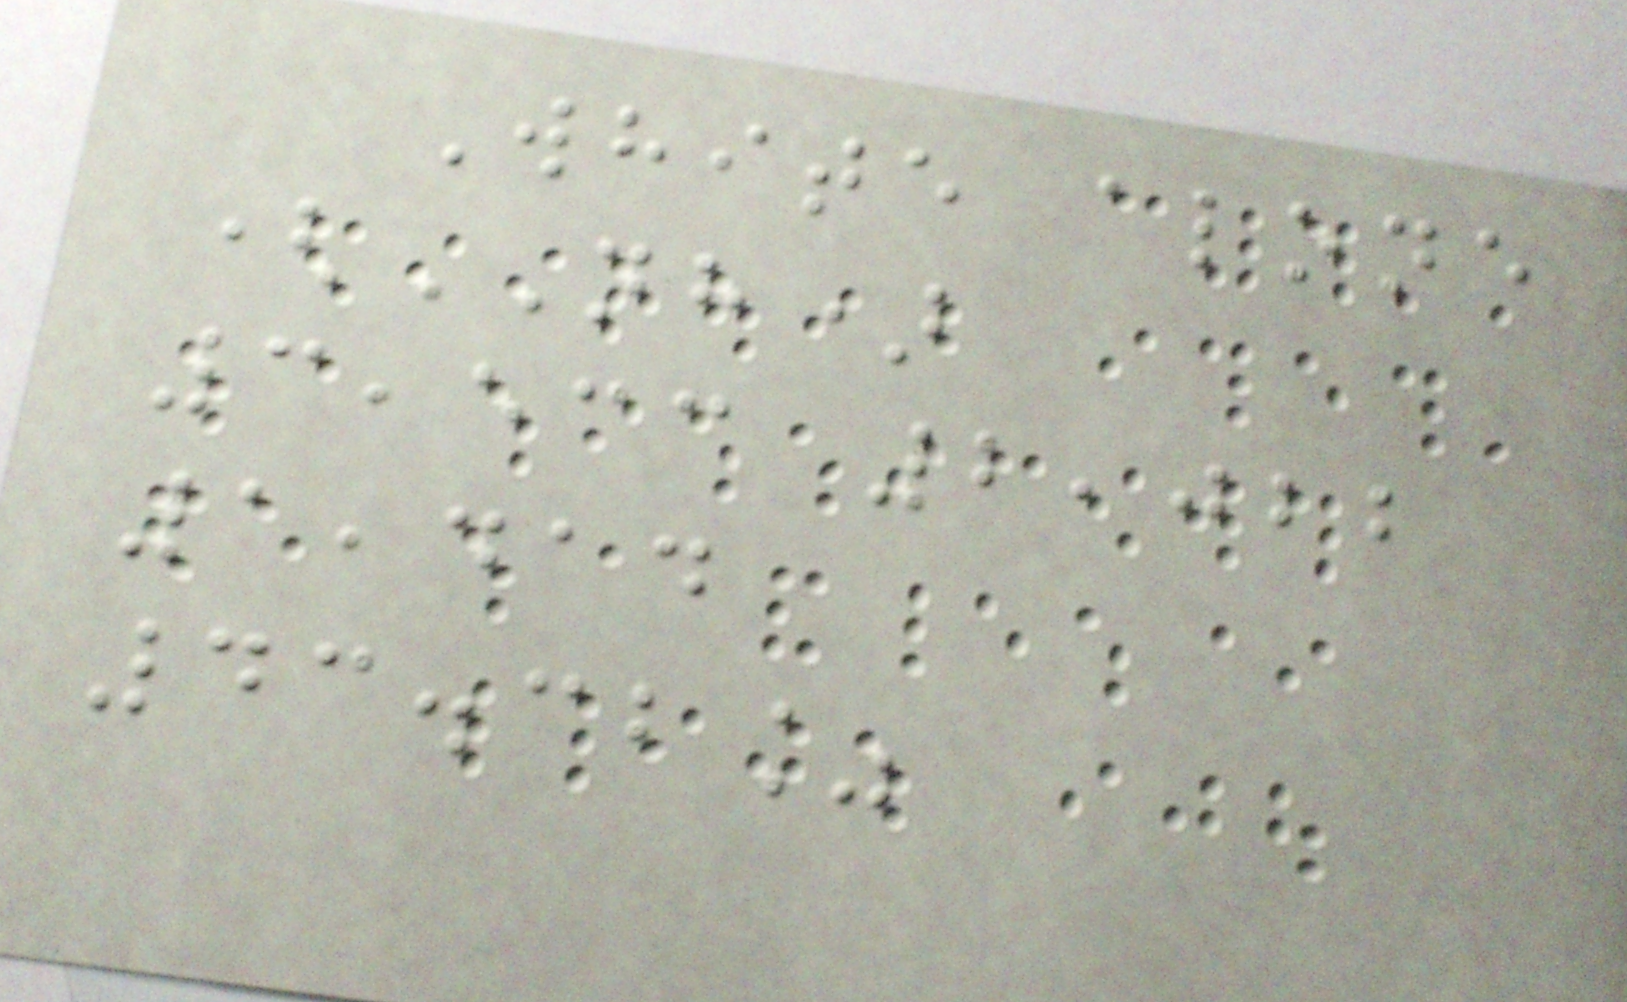White alone
(NH)
3,533 2,022
1,414
43.32%
